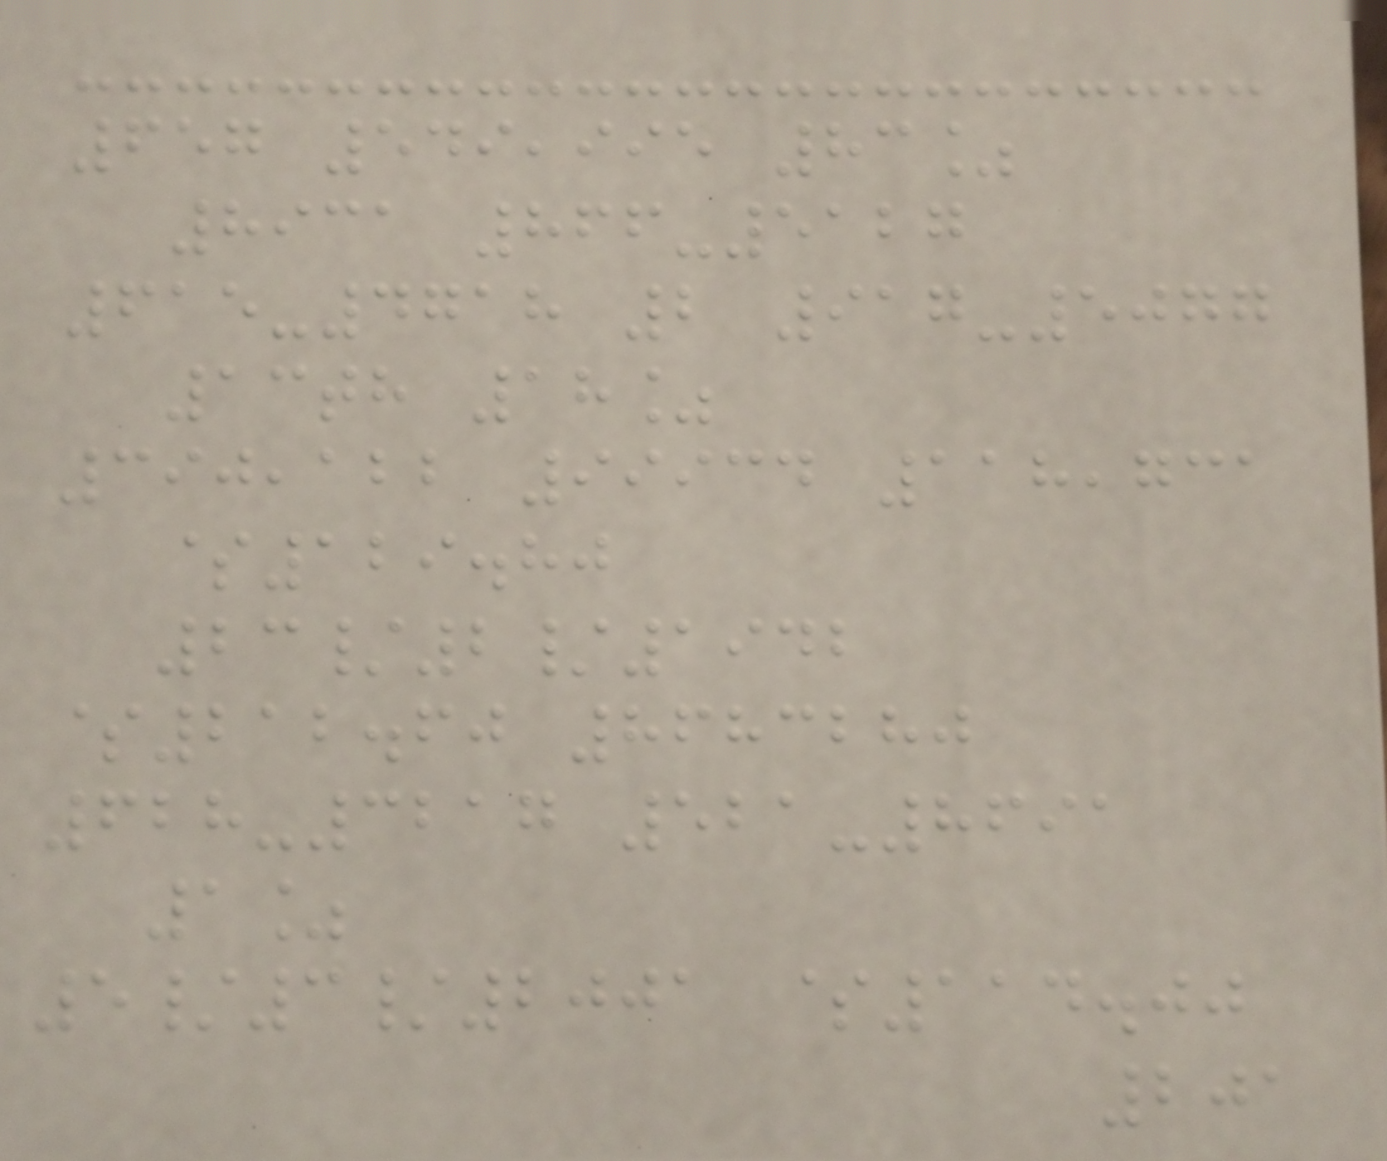657 549,995 83%
8931 866-5127
615-4718 2 917-5077
13th 18%
390,122 99934 118,731
$129.80
23/2/1942
$212.60 8683280
628-3217 521-8691
1%
5/3/2001 $114.00
201
